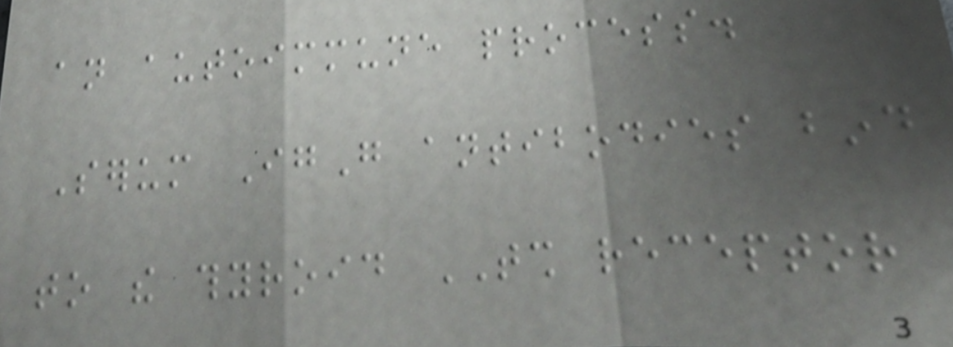an autoimmune process.
Serum IgG antibodies bind
to the thyroid TSH receptor
